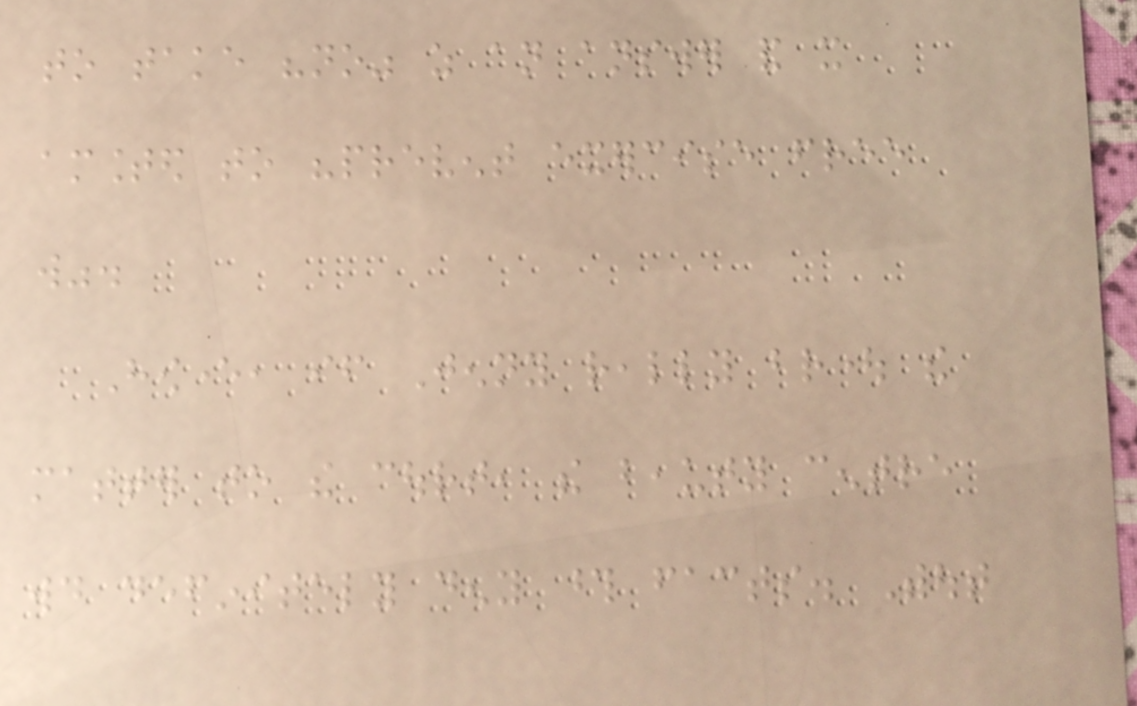to take "no" as an answer and it
amounted to "prevent exercise free
will".
However, if Jenny really brought the
matter to the court, the beauty centre
would definitely deny those facts. Without
